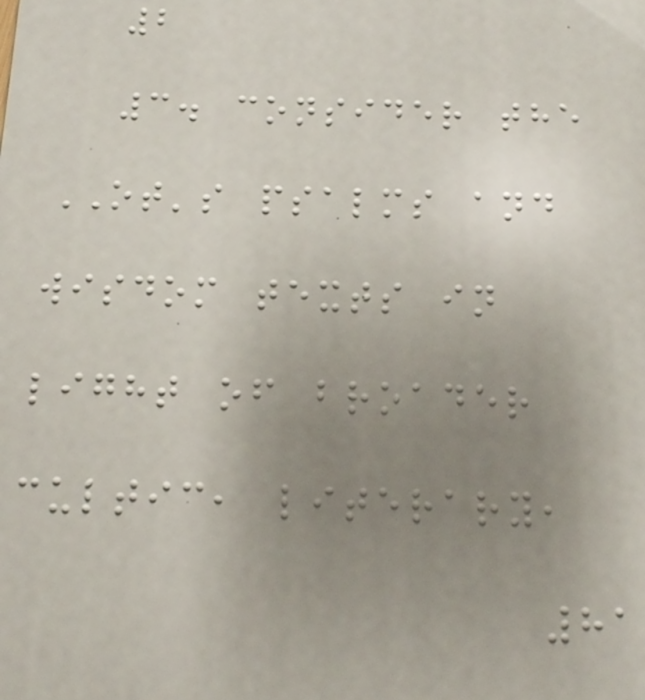2
3. consider the
OT's psalms and
wisdom texts in
light of broader
cultic, literary,
81
